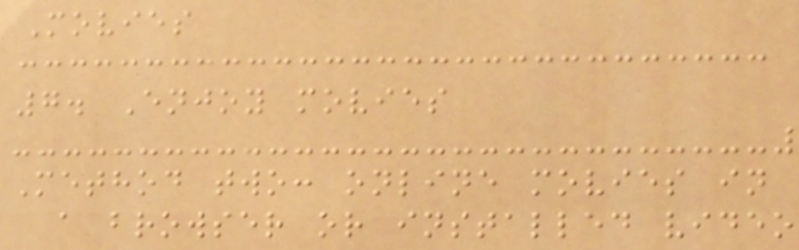Movies
7. Enjoy movies
Method two: online movies in
a browser or installed video
